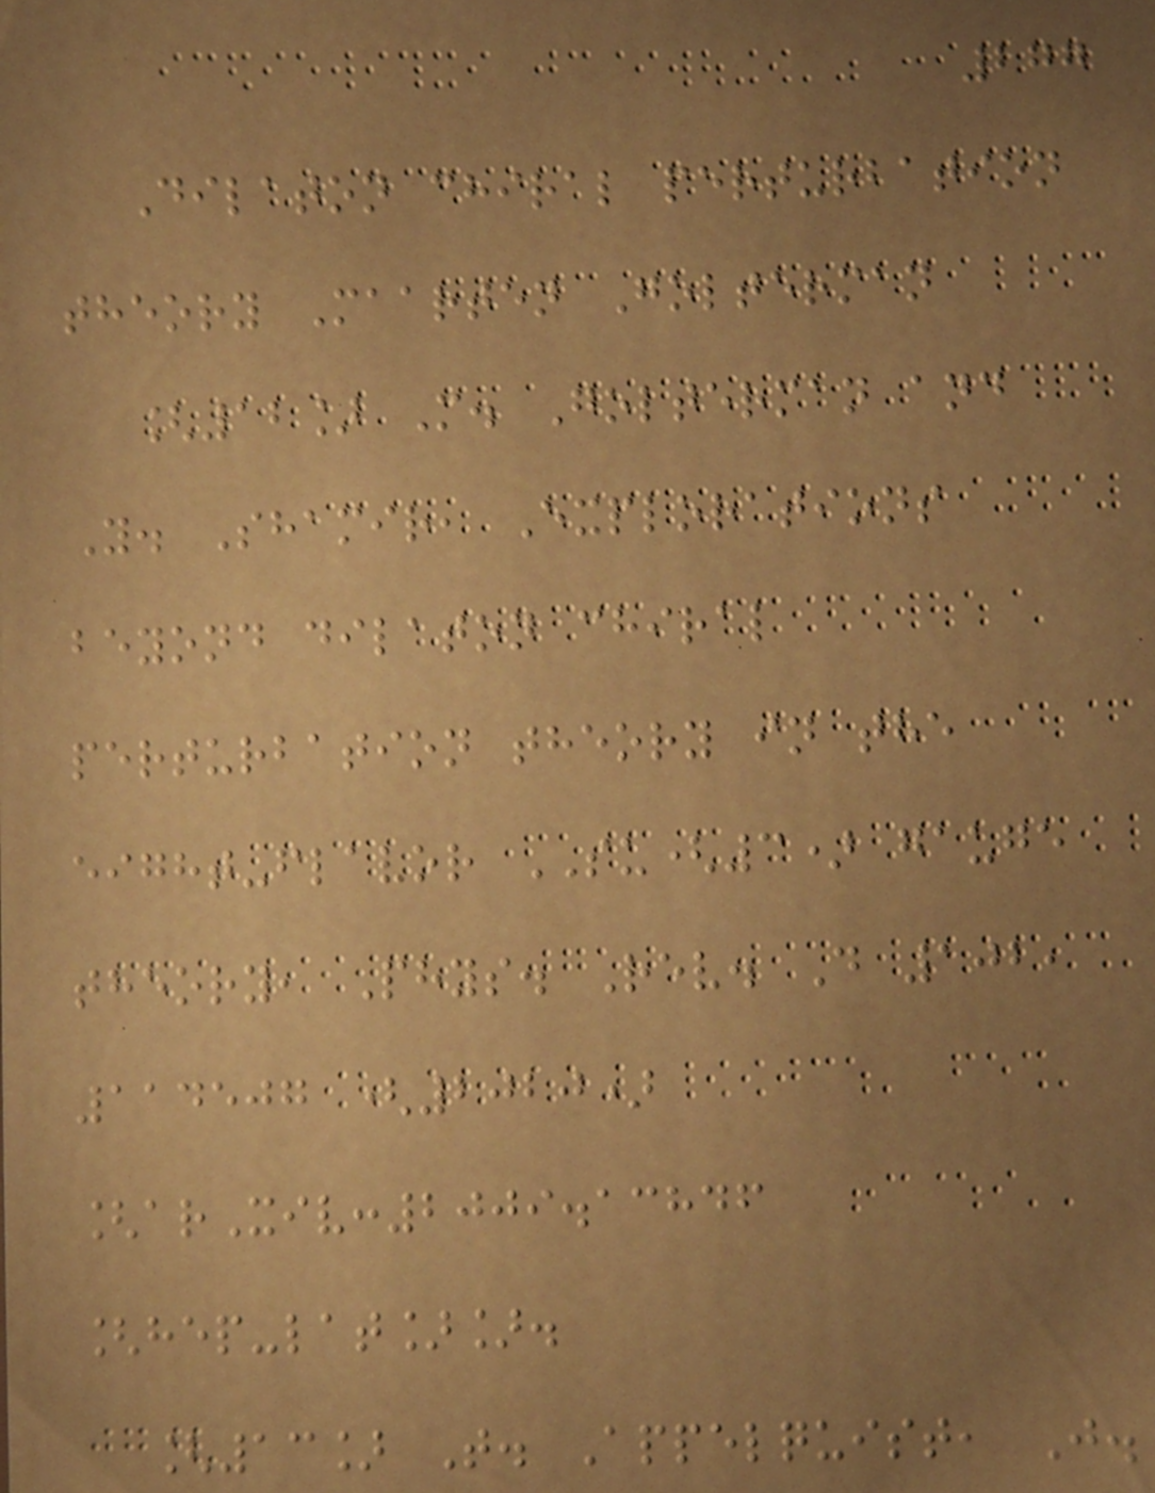277
Dilaton chiral perturbation
theory Maarten Golterman
[12] M. Golterman and
Y. Shamir, Explorations
beyond dilaton chiral
perturbation theory in the
eight-flavor SU(3) gauge
theory, Phys. Rev. D 102,
114507 (2020)
[arXiv:2009.13846
[hep-lat]].
[13] T. Appelquist, J.
